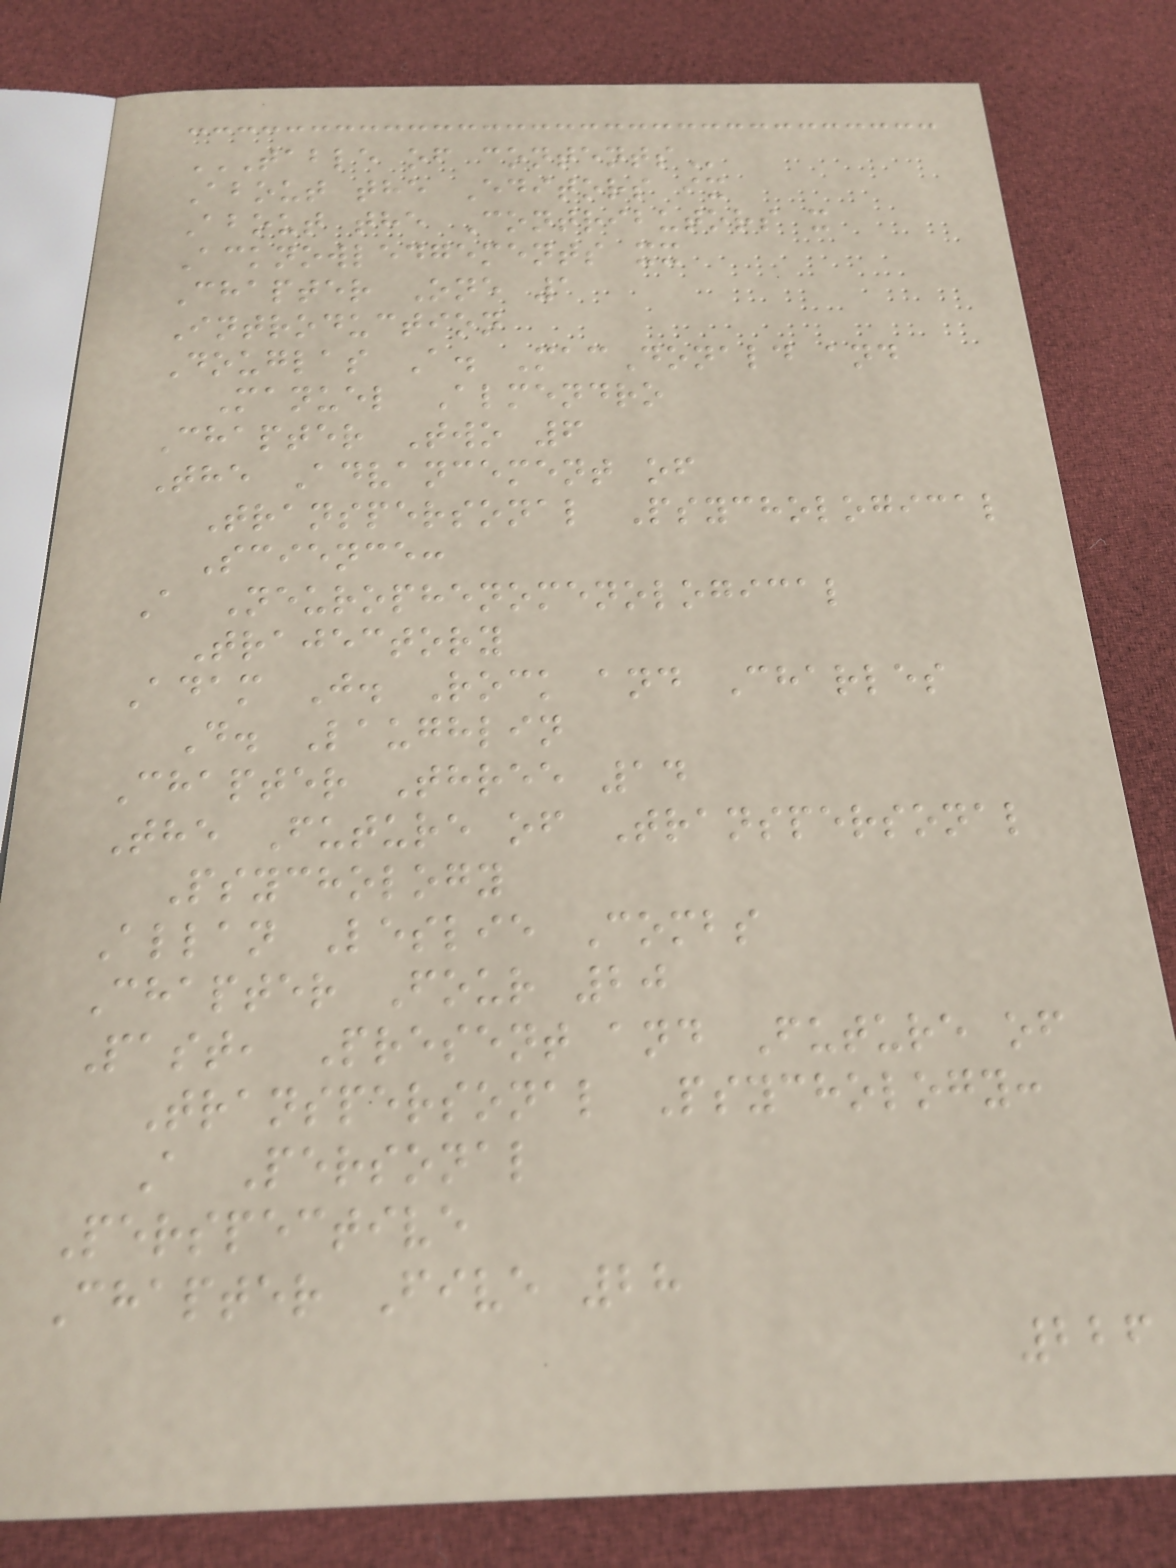TABLE OF CONTENTS
About the Editors ix
About the Contributors x
Acknowledgements xx
Chapter One 1
Introduction
Douglas A. MacDonald and
Manuel Almendro
Chapter Two 6
The Advancement of
Transpersonal Psychological
Science:
A Neurophenomenological
Trajectory
Adam J. Rock and Charles
D. Laughlin
Chapter Three 14
The Future of Transpersonal
Psychology
Allan Leslie Combs
Chapter Four 20
Past, Present and Future of
Transpersonal Psychology:
A Personal
Perspective
Chapter Five 28
226
